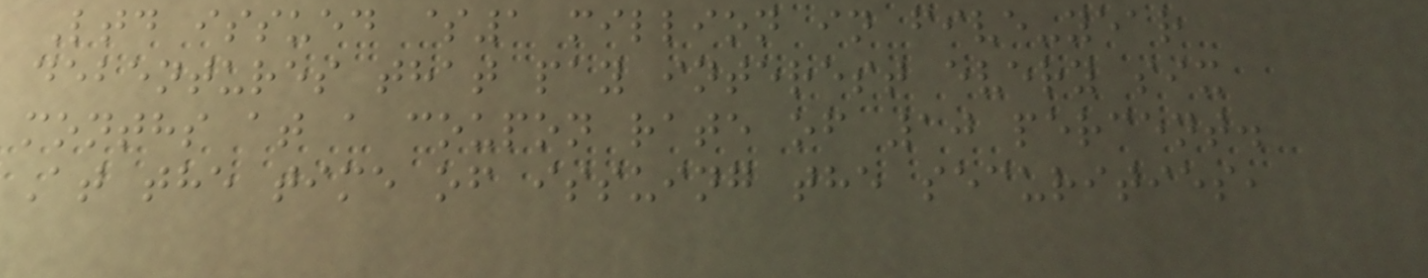Ltd issued $1 million in five-year
debentures that pay interest every six
months at a coupon rate of 10 percent.
At the time of issuing the securities,
